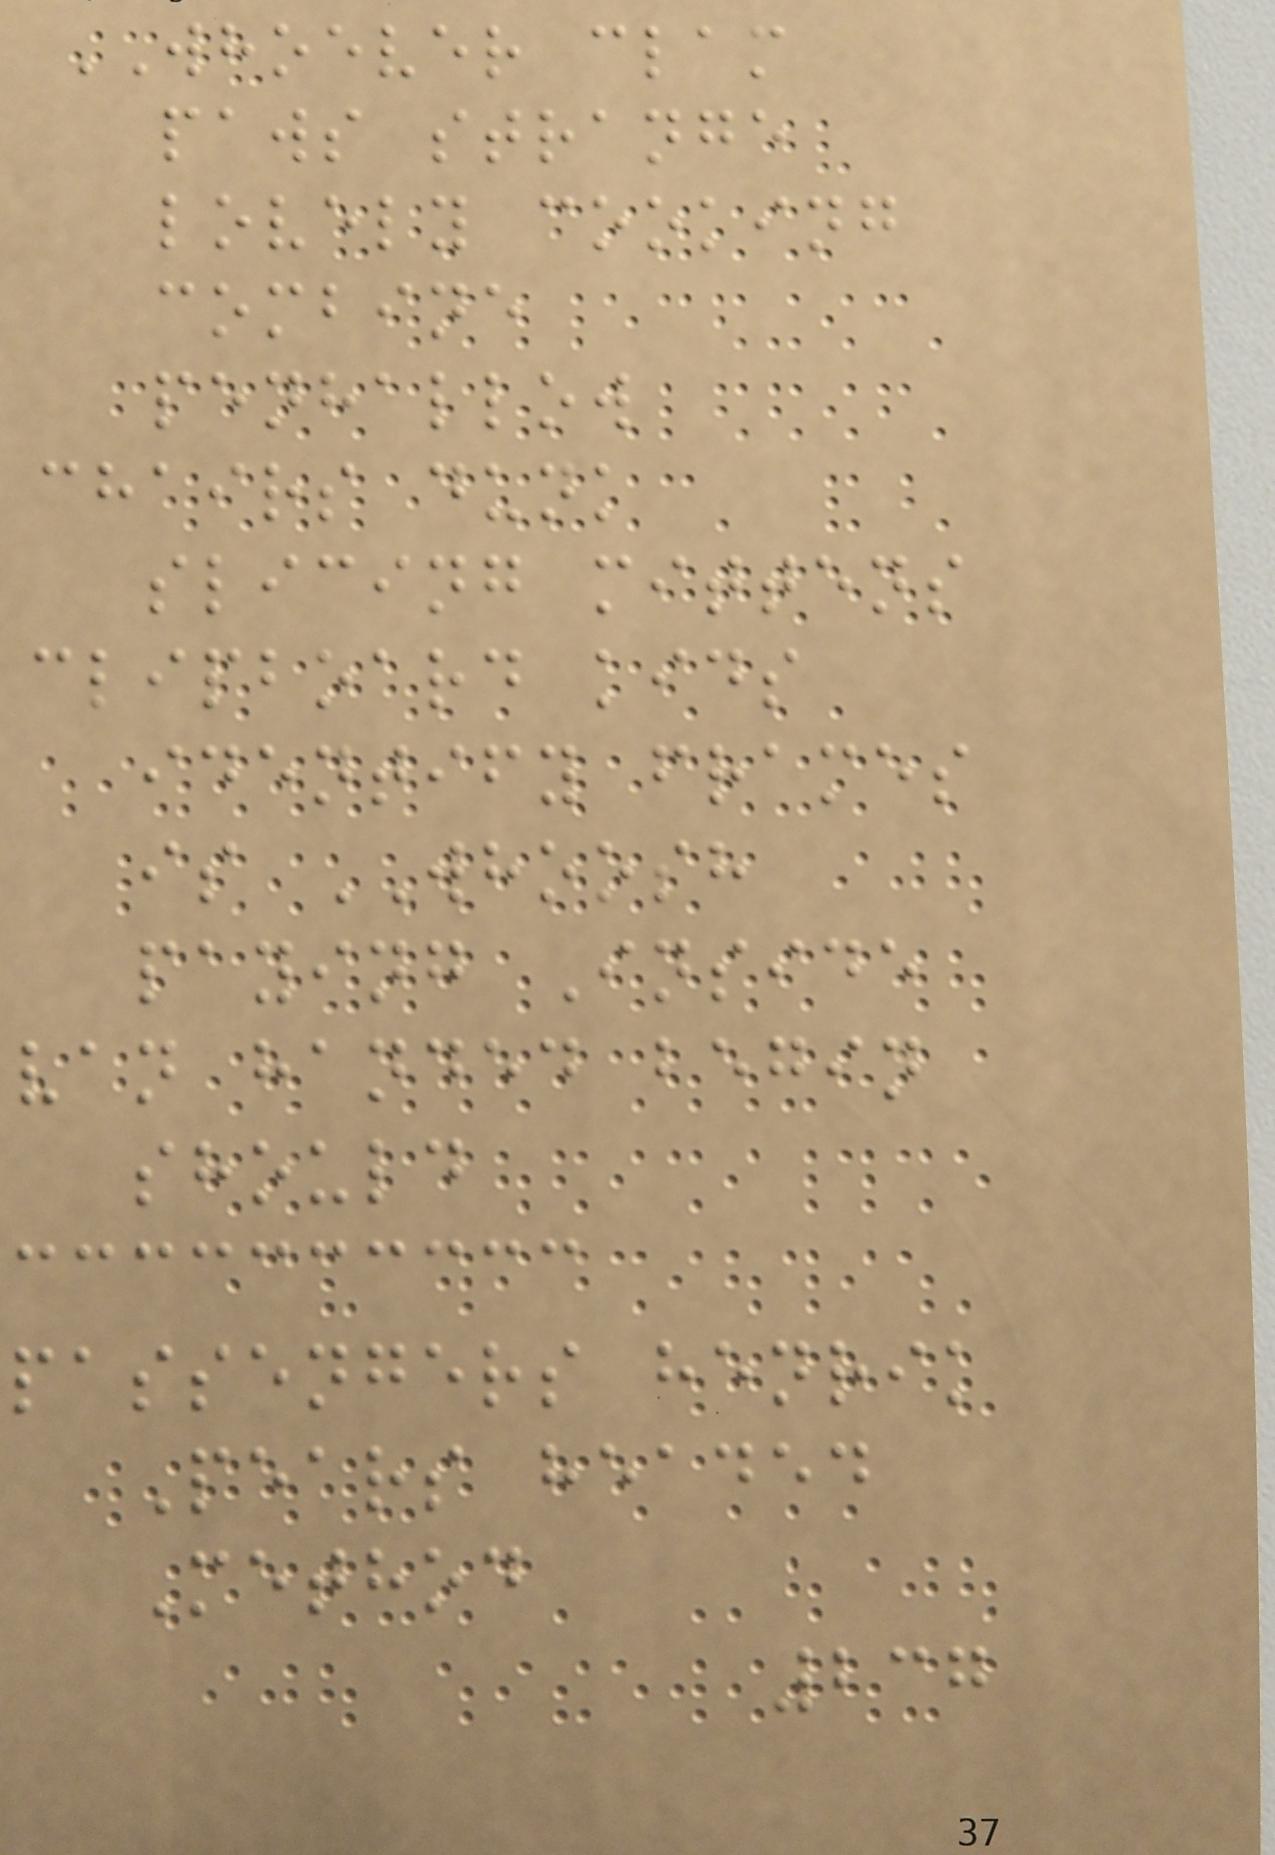WHOEVER clam
paws strange
lovely cooking
combine
penhallow
chairs dunk
slicing mittens
clipboard kids
identify frames
is WHOOSH
paying Inside
van handed begin
should
passengers henrik
Pears headed
Method
237
